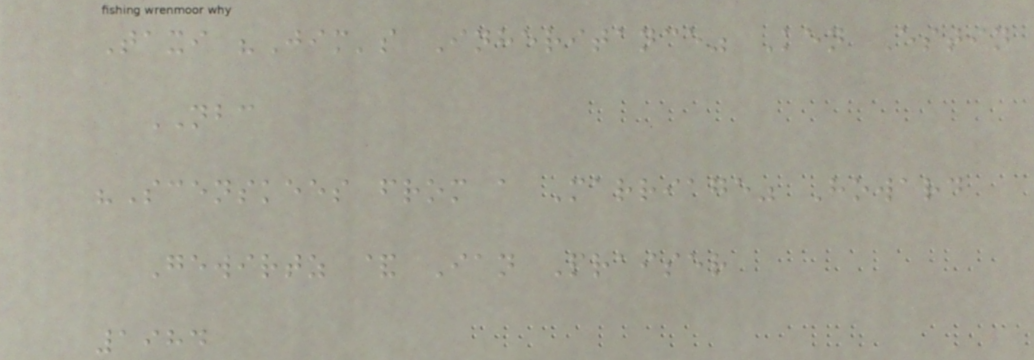Taxi "Jim's Inheritance" Ken Estin
NBC
"Scenskees from a Marriage" Howard
Gewirtz & Ian Praiser
1984
